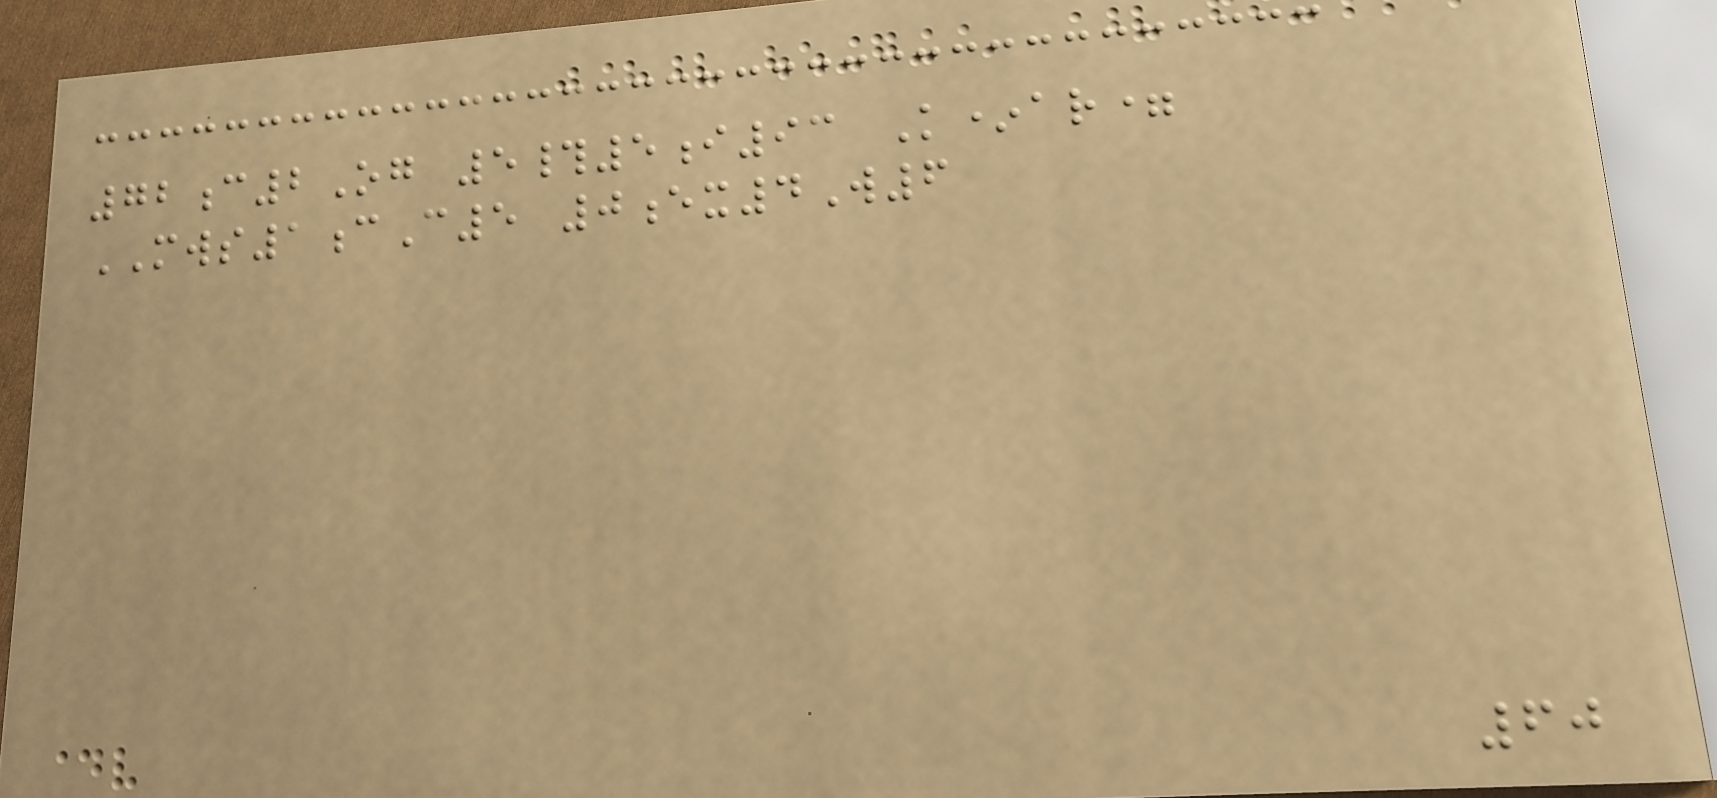72c2Og 5#5i93 K*ar=
MWS1cC5 0ex4W6
60
